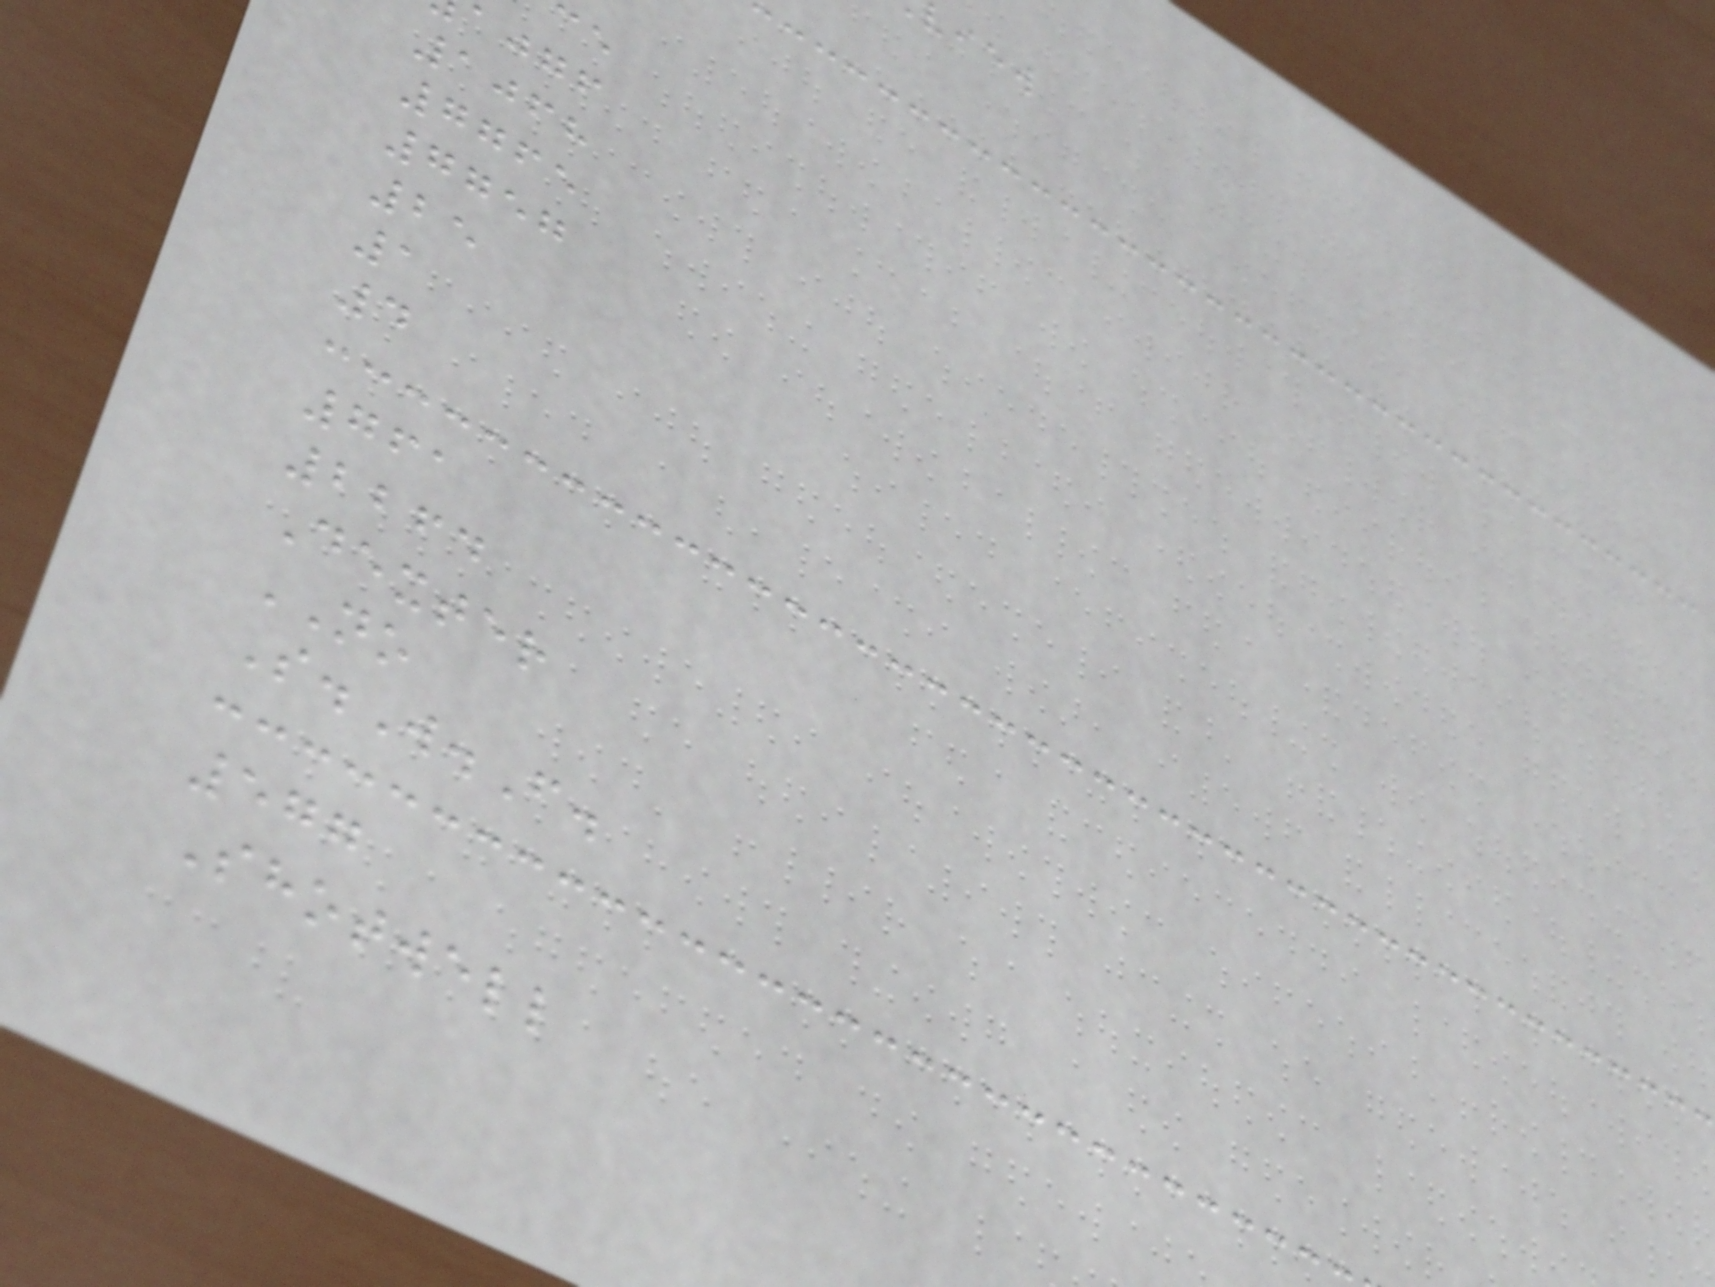ajgf
1068
7765
7757
25
1
4
761
2264
Dexter
NO
S.W.F.
577
Shotwell
